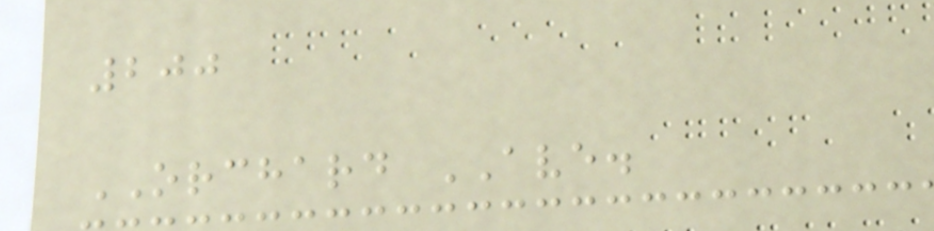200
ORCHARD AVE.
